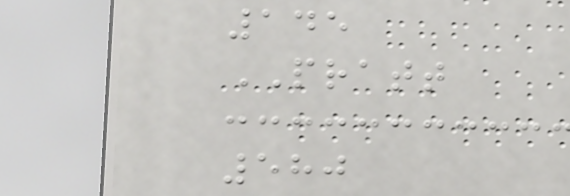145
PRATT
580
